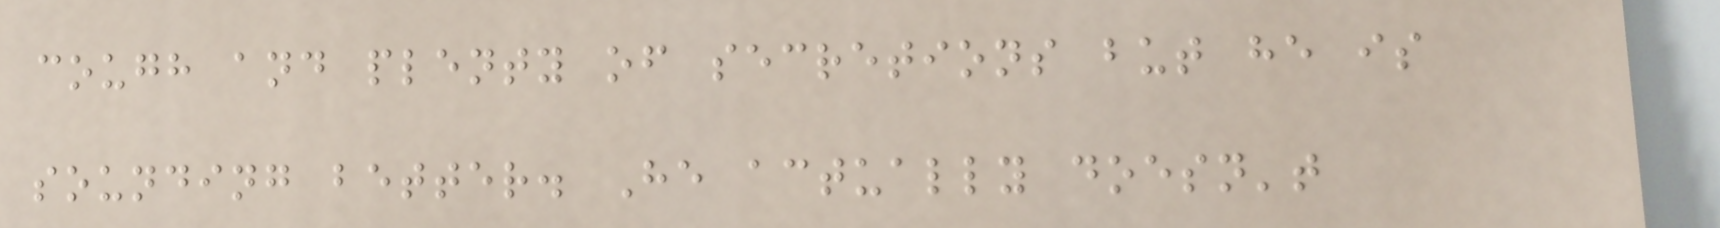cough and plenty of secretions but he is
sounding better. He actually doesn't
